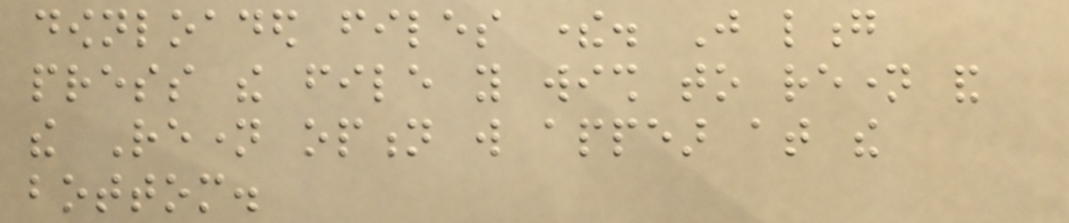downloaded files there. Just long
press the file you wish to rename and
the Rename option will appear at the
bottom.
